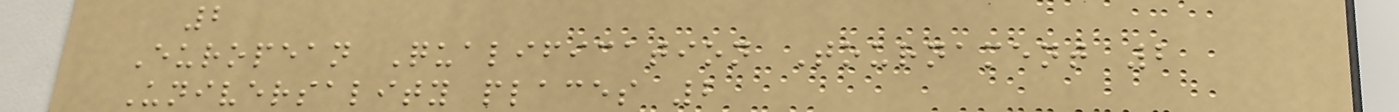2
European Qualification Tournament 2
Universality places 2
